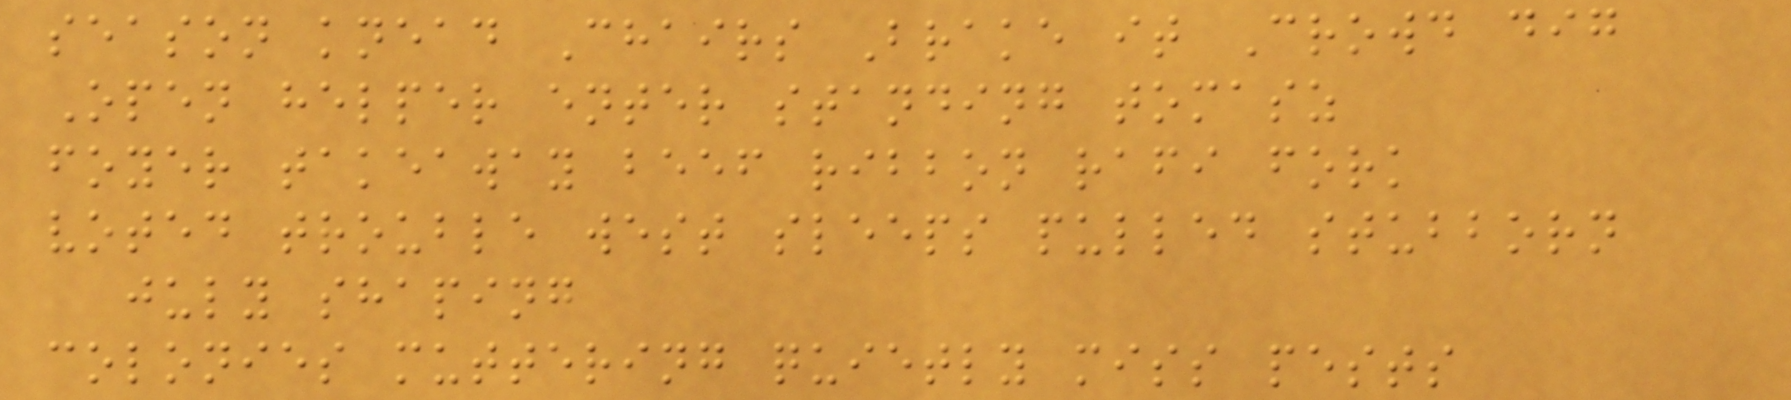season knead Chairs Brake it Crowd dig
Open helper enter standing tomasz
foyer takeaway beef ribbon rafi fork
voted trouble west sleeps pulled stubborn
july shaping
colonies muttering quietly miss pests
